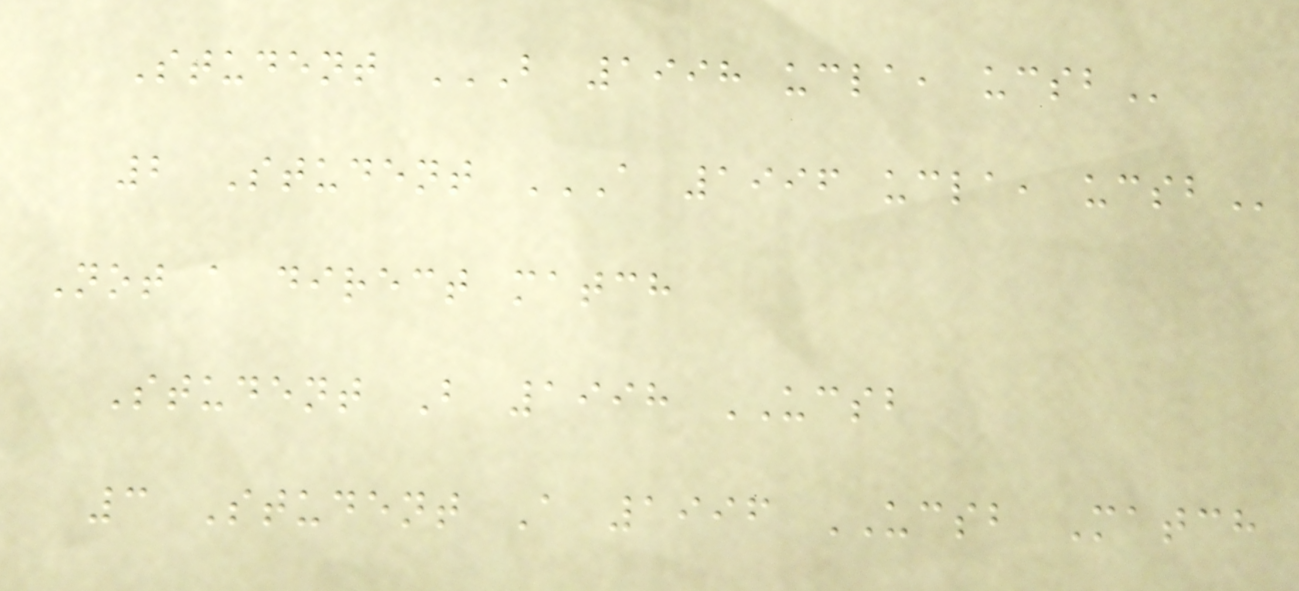Student B 1998 UCLA, UCSB
2 Student A 1996 UCLA, UCSB
Not a direct match
Student B 1998 UCSB
3 Student A 1996 UCSB Match
